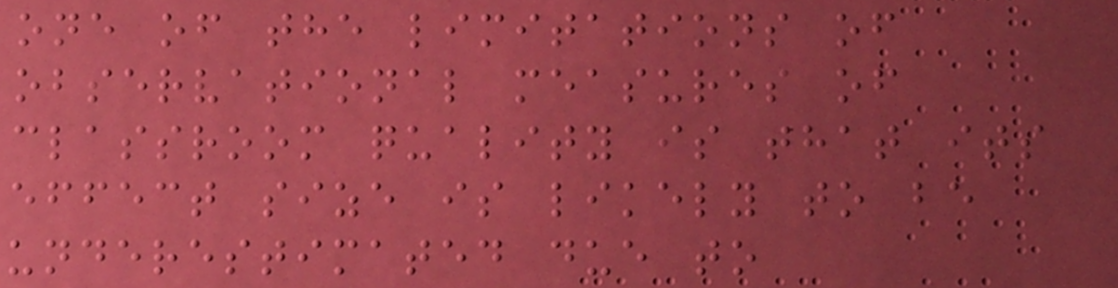one of the limitations of
observational measures of
classroom quality is that its
effect size is likely to be
underestimated due to
